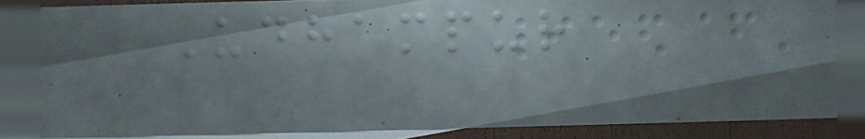Udhampur
